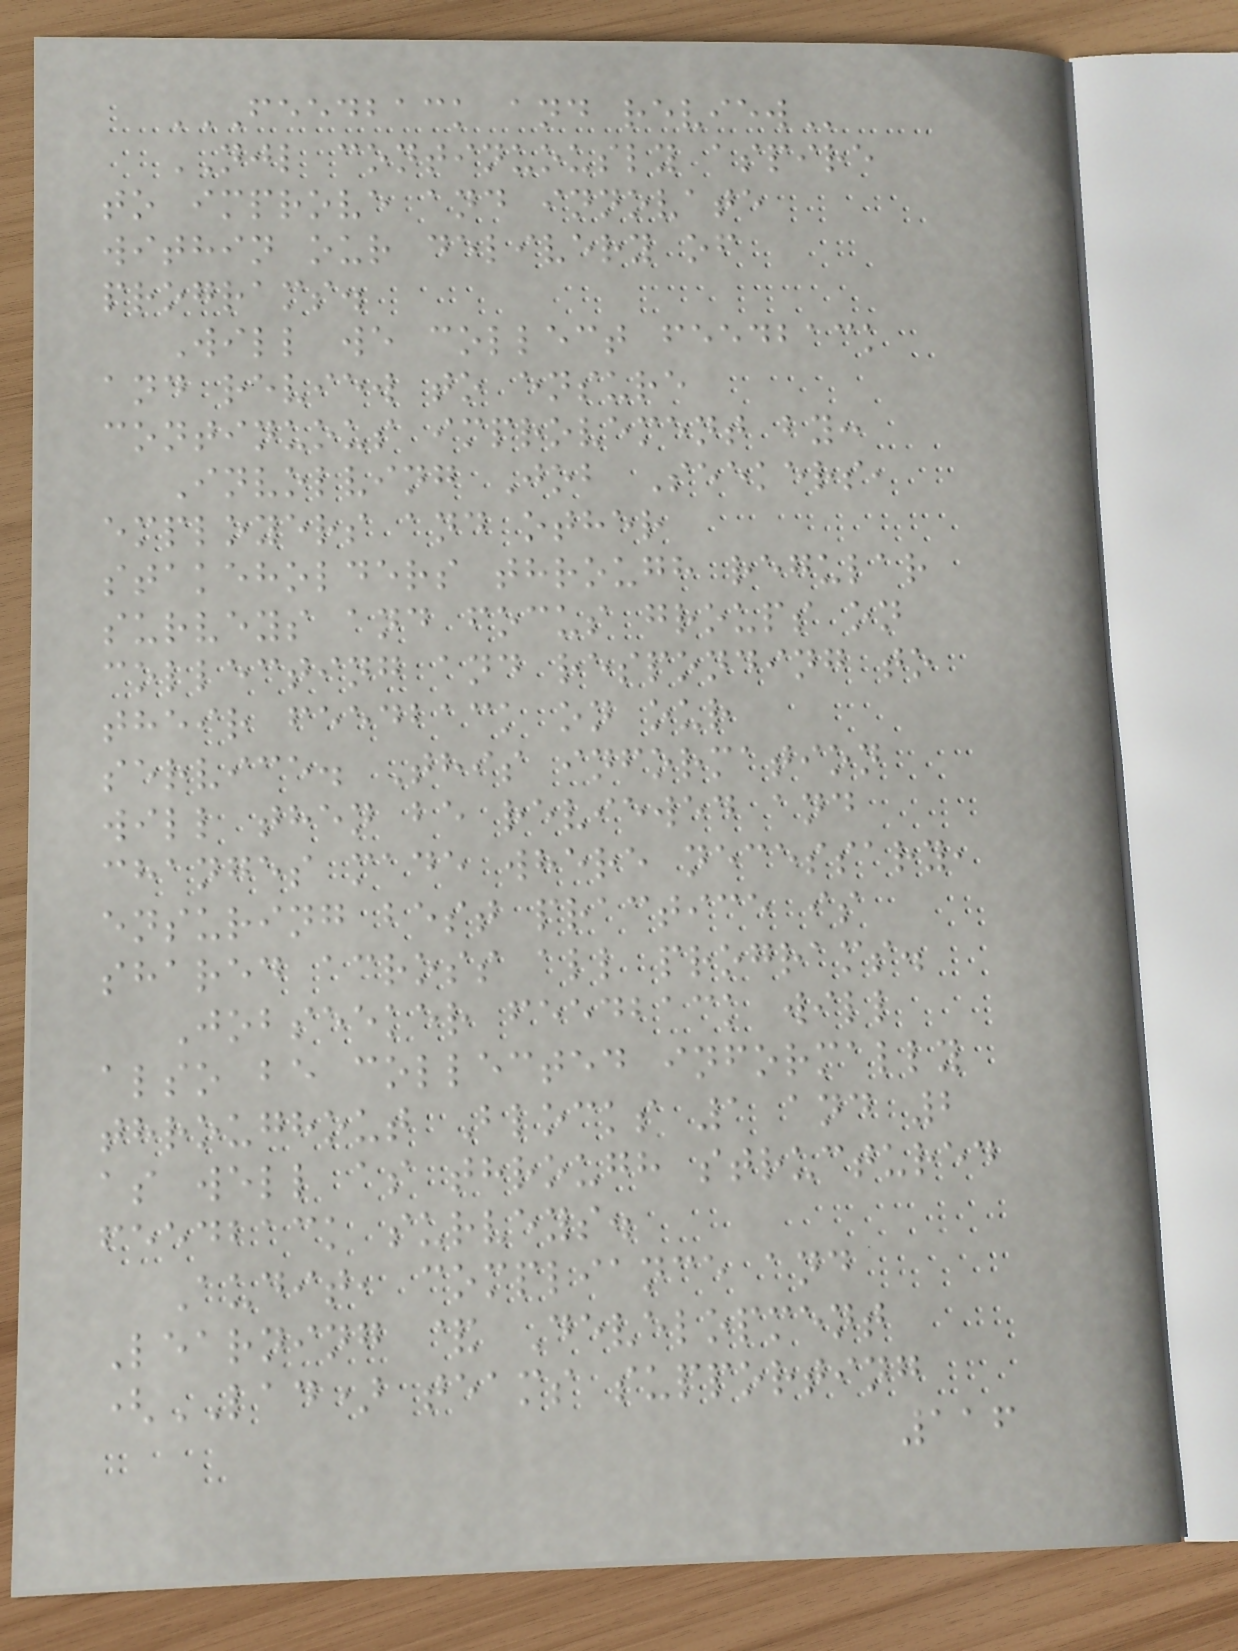FEEDBACK AND REVIEW
NJL continuously aspire
to improve and innovate
within our delivery of
programs.
Will we collect feedback
and review to ensure
continuous improvement by:
Involving Job Seekers,
employers and other
stakeholders through regular
surveys and focus groups on
collecting and responding to
their feedback on our
service. This information
will then be reviewed and
changes made where necessary,
ensuring best practice is
shared across all programs.
Jobseeker feedback will
also be collected informally
throughout Blocks 1 and 2
as well as through structured
feedback surveys.
Audit, compliance and
Learning & Development
(LAD) teams supporting
116
